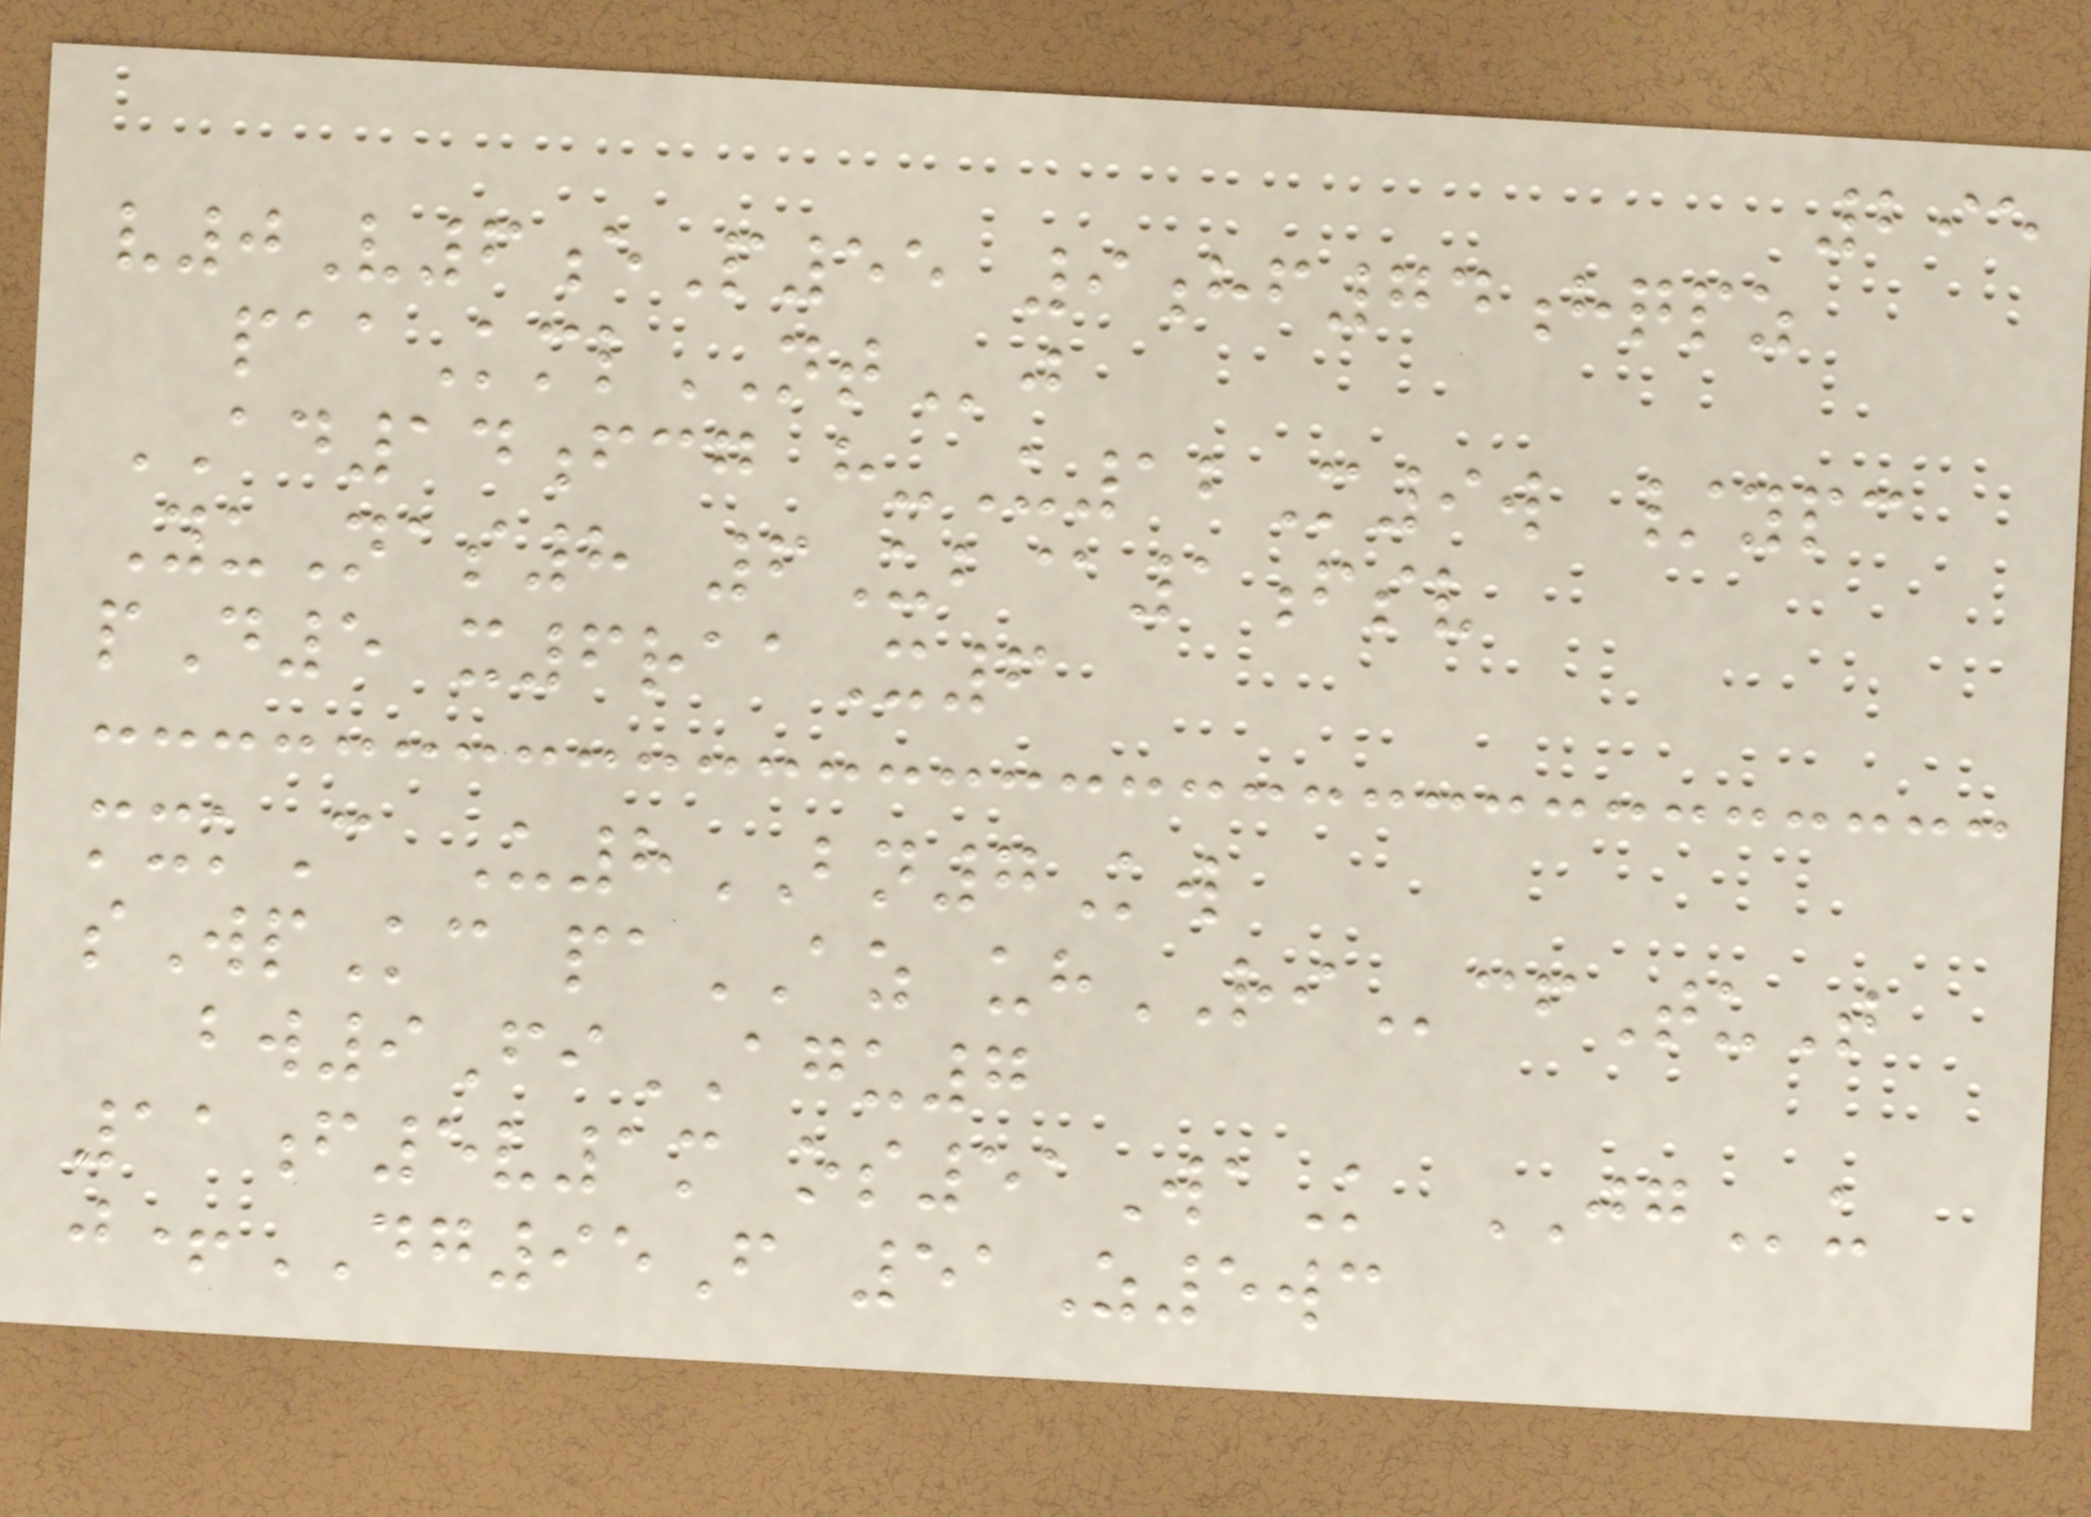295
v0V6eP55 9hf74hqpz
paaKmlNTj
AD14fcg h-U12M9w /ypc
YuNas8 6Ub@1fsv
pD5 x6raaX6
mxkC U8BN7Kw
sWpKc paAZ uhRIcfTuT
bw9FiAGU7
11f5v1m os51WaK JGu
j+DG95F 51Z5wc
